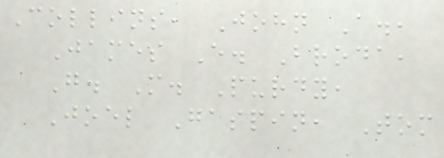Collins, John A.,
James E. Broda,
G. M. Purdy,
Joel Gaspin, Tom
